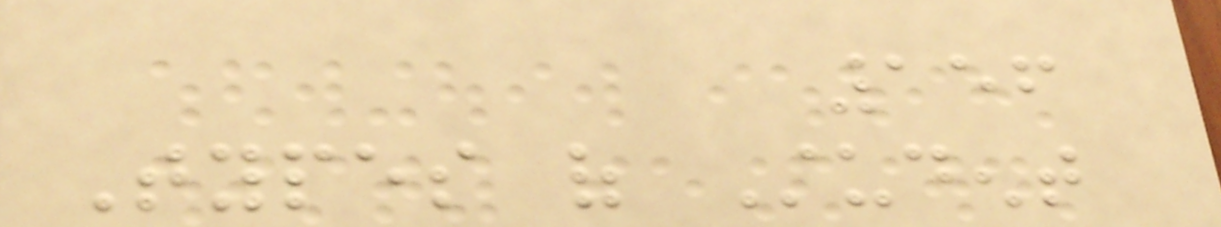156
Types of Student
